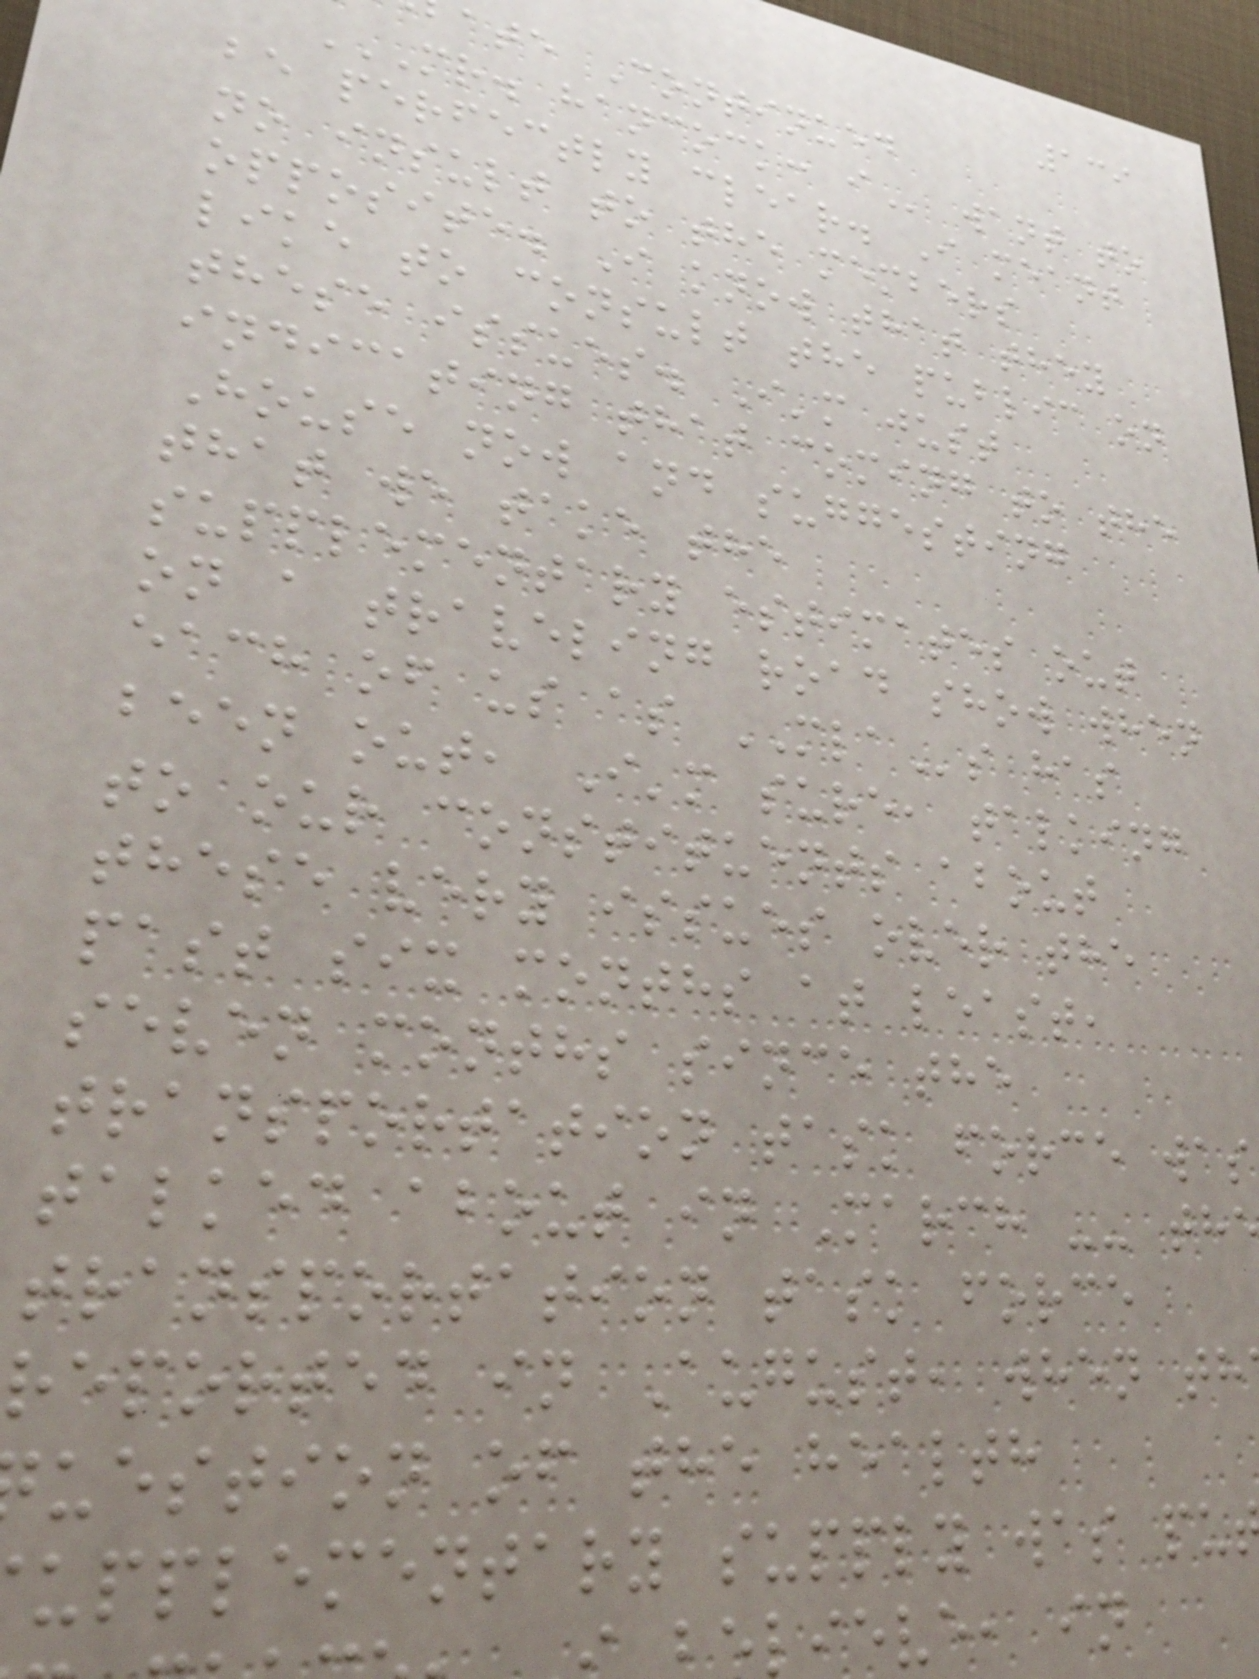139
ate Continued
MR. HANCOCK: I want to
be perfectly clear. I meant
no insult to the members
opposite. I know that they
like to consult the public on
these issues. I'm just
indicating that coming to the
House now and suggesting
that we take the
supplementary estimates out
on a traveling road show when
each of us as MLAs has
been out, I'm sure, talking
to our constituents about
these very issues over the
past six months at least,
seven months since the
transportation task force was
talked about in March -- th
transportation task force
reported in August, when th
uestion of the health
upplementary supply was pu
lieve, in
